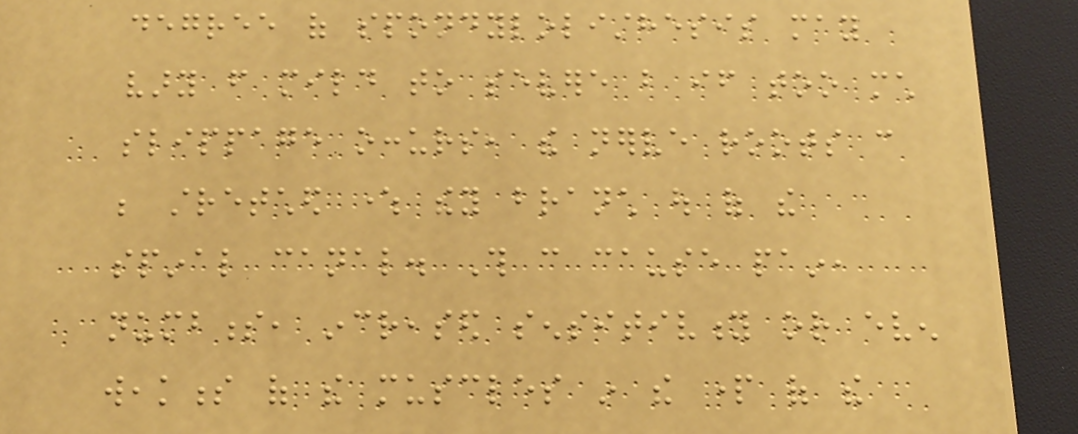degree of spondylolisthesis may
vary from mild to severe but if too much
slippage occurs, the nerve roots can
be stretched where they branch out of the
spinal canal. This can cause pain,
numbness, increased sensitivity or even
weakness of the muscles in the part of the
